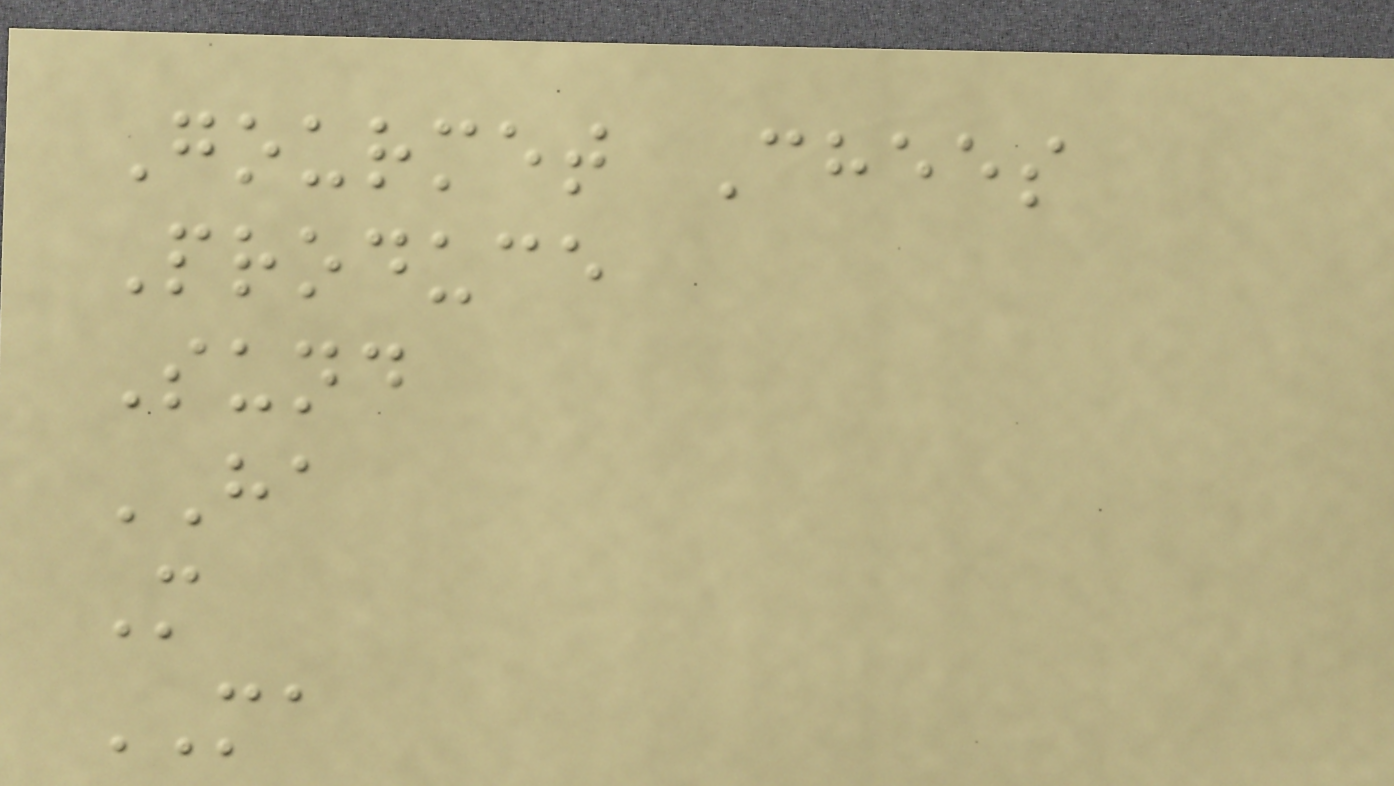Gourmet Chees
Produce
Sund
HA
M
MA
